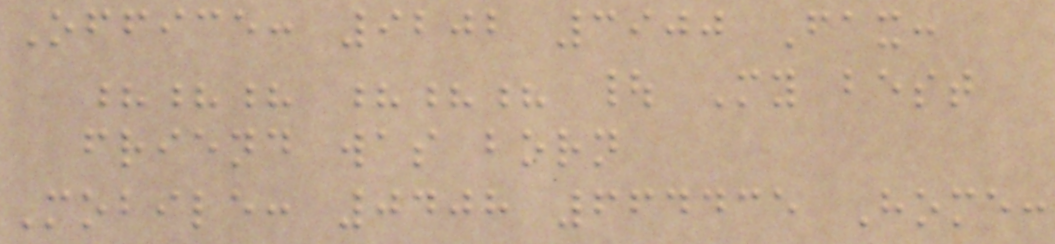Office: 9202 3900 Fax:
??? ??? | My best
friend was born
Mobile: 0408 664435 Home:
